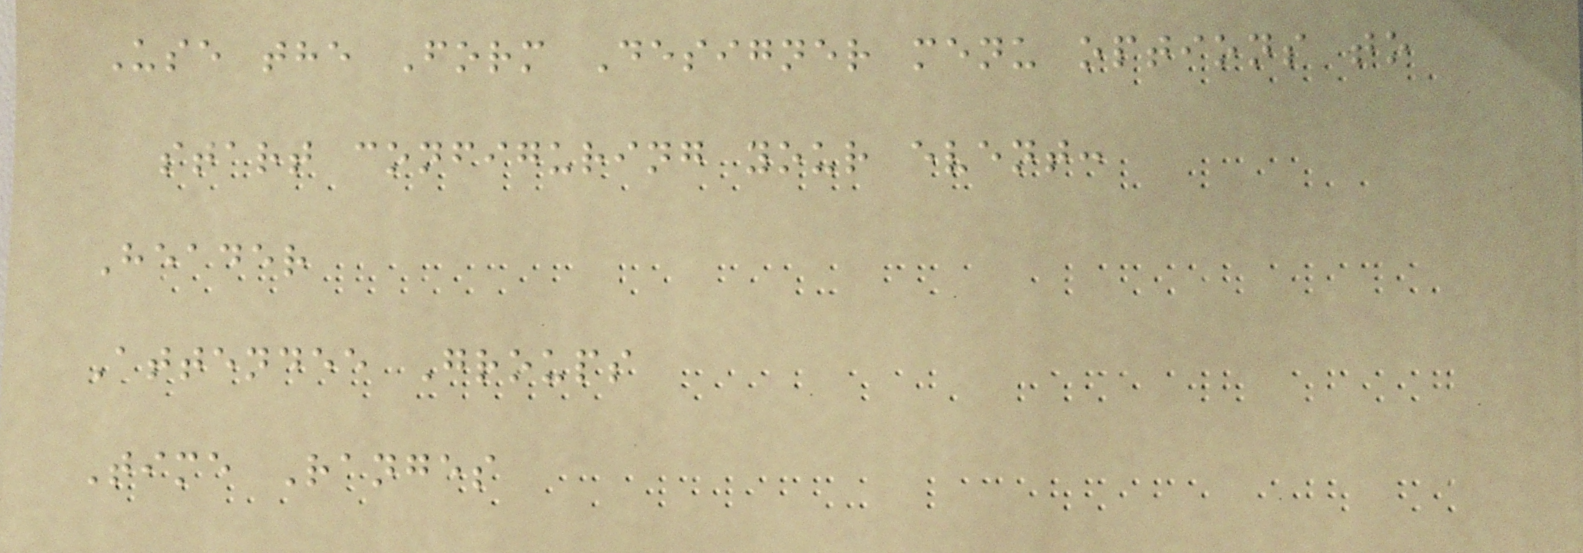Use the Form Designer menu options to
start configuring your event:
Header
Attendee Groups
Time Ranges
